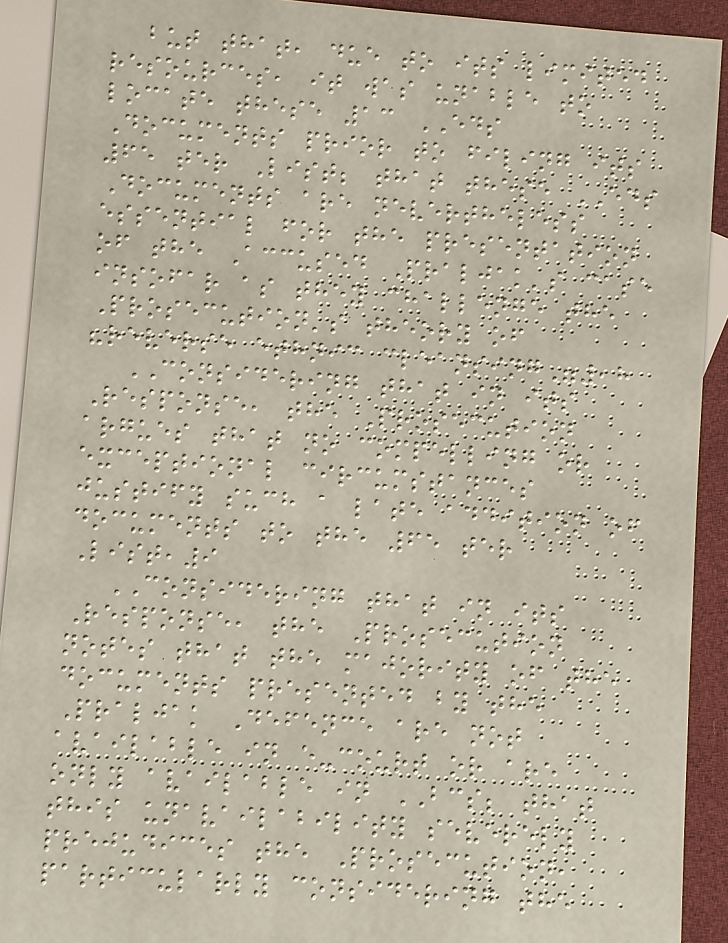but that, due to its limited
resources, it was unable to
locate these 13 EDS
Documents prior to filing its
65 ter List; that these EDS
Documents are nevertheless
essential for the presentation
of the Accused Praljak's case
insofar as they challenge the
Prosecution's theory of
"reverse ethnic cleansing",8
CONSIDERING that in its
Response, the Prosecution
argues that no compelling or
exceptional circumstances
justify such a late addition of
documents to the 65 ter
List,9
CONSIDERING that in its
Response, the Prosecution
notes that the majority of the
documents presented by the
Praljak Defence are not
available in e-court or are
only available in BCS; that
this unavailability severely
prejudices the Prosecution,
particularly considering the
